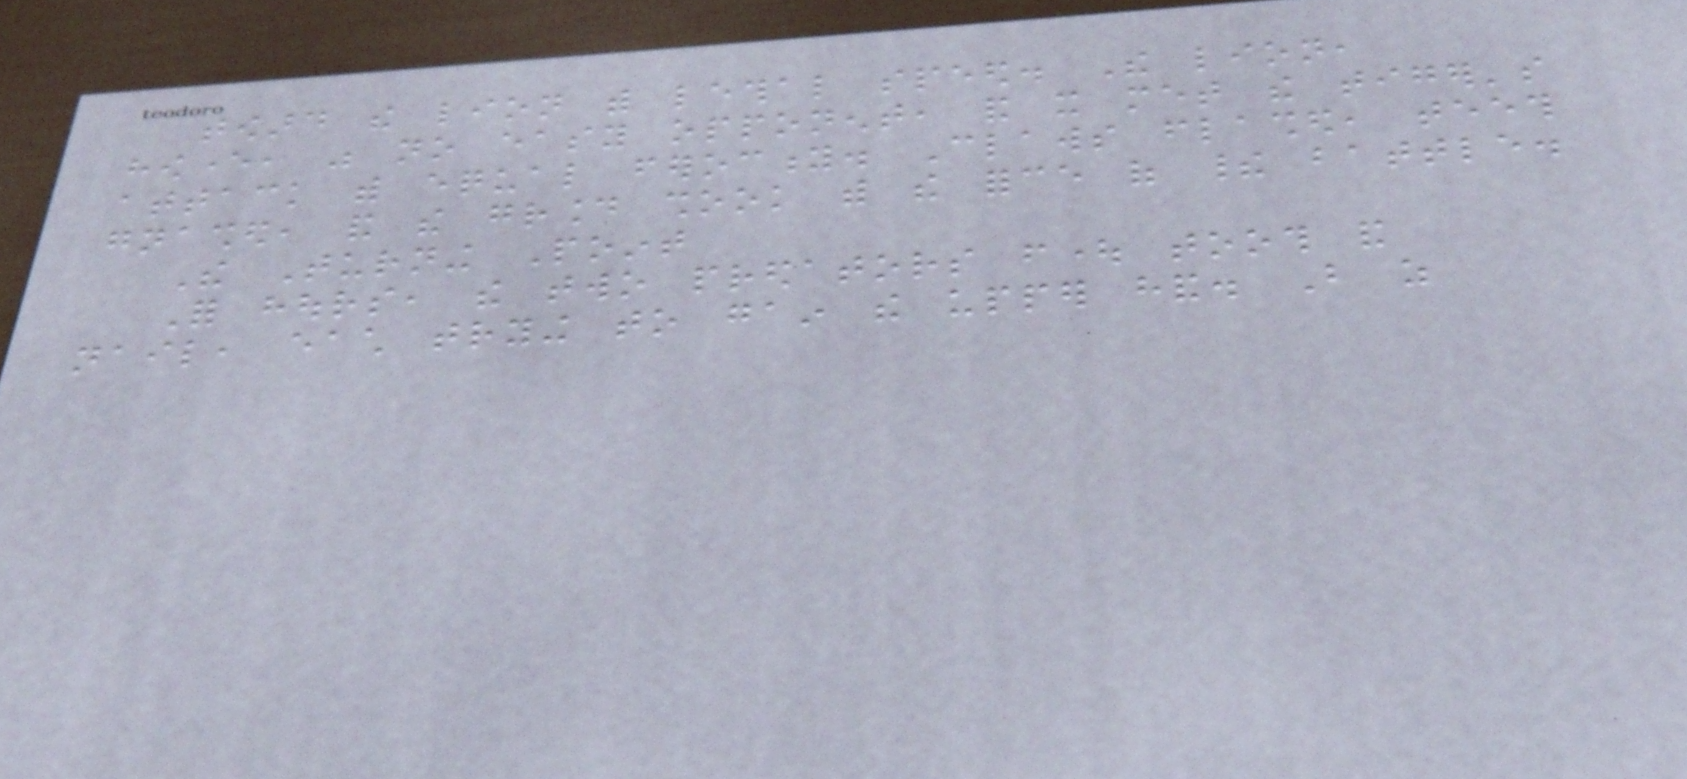toward the lion with lethal speed. The lion,
however, was no easy opponent, and it met the tiger's
attack with equal ferocity. Claws flashed, teeth
gnashed, and the ground shook with the force of their battle.
The Turning Point
For hours, the two predators fought tooth and
nail, each trying to gain the upper hand. But as
